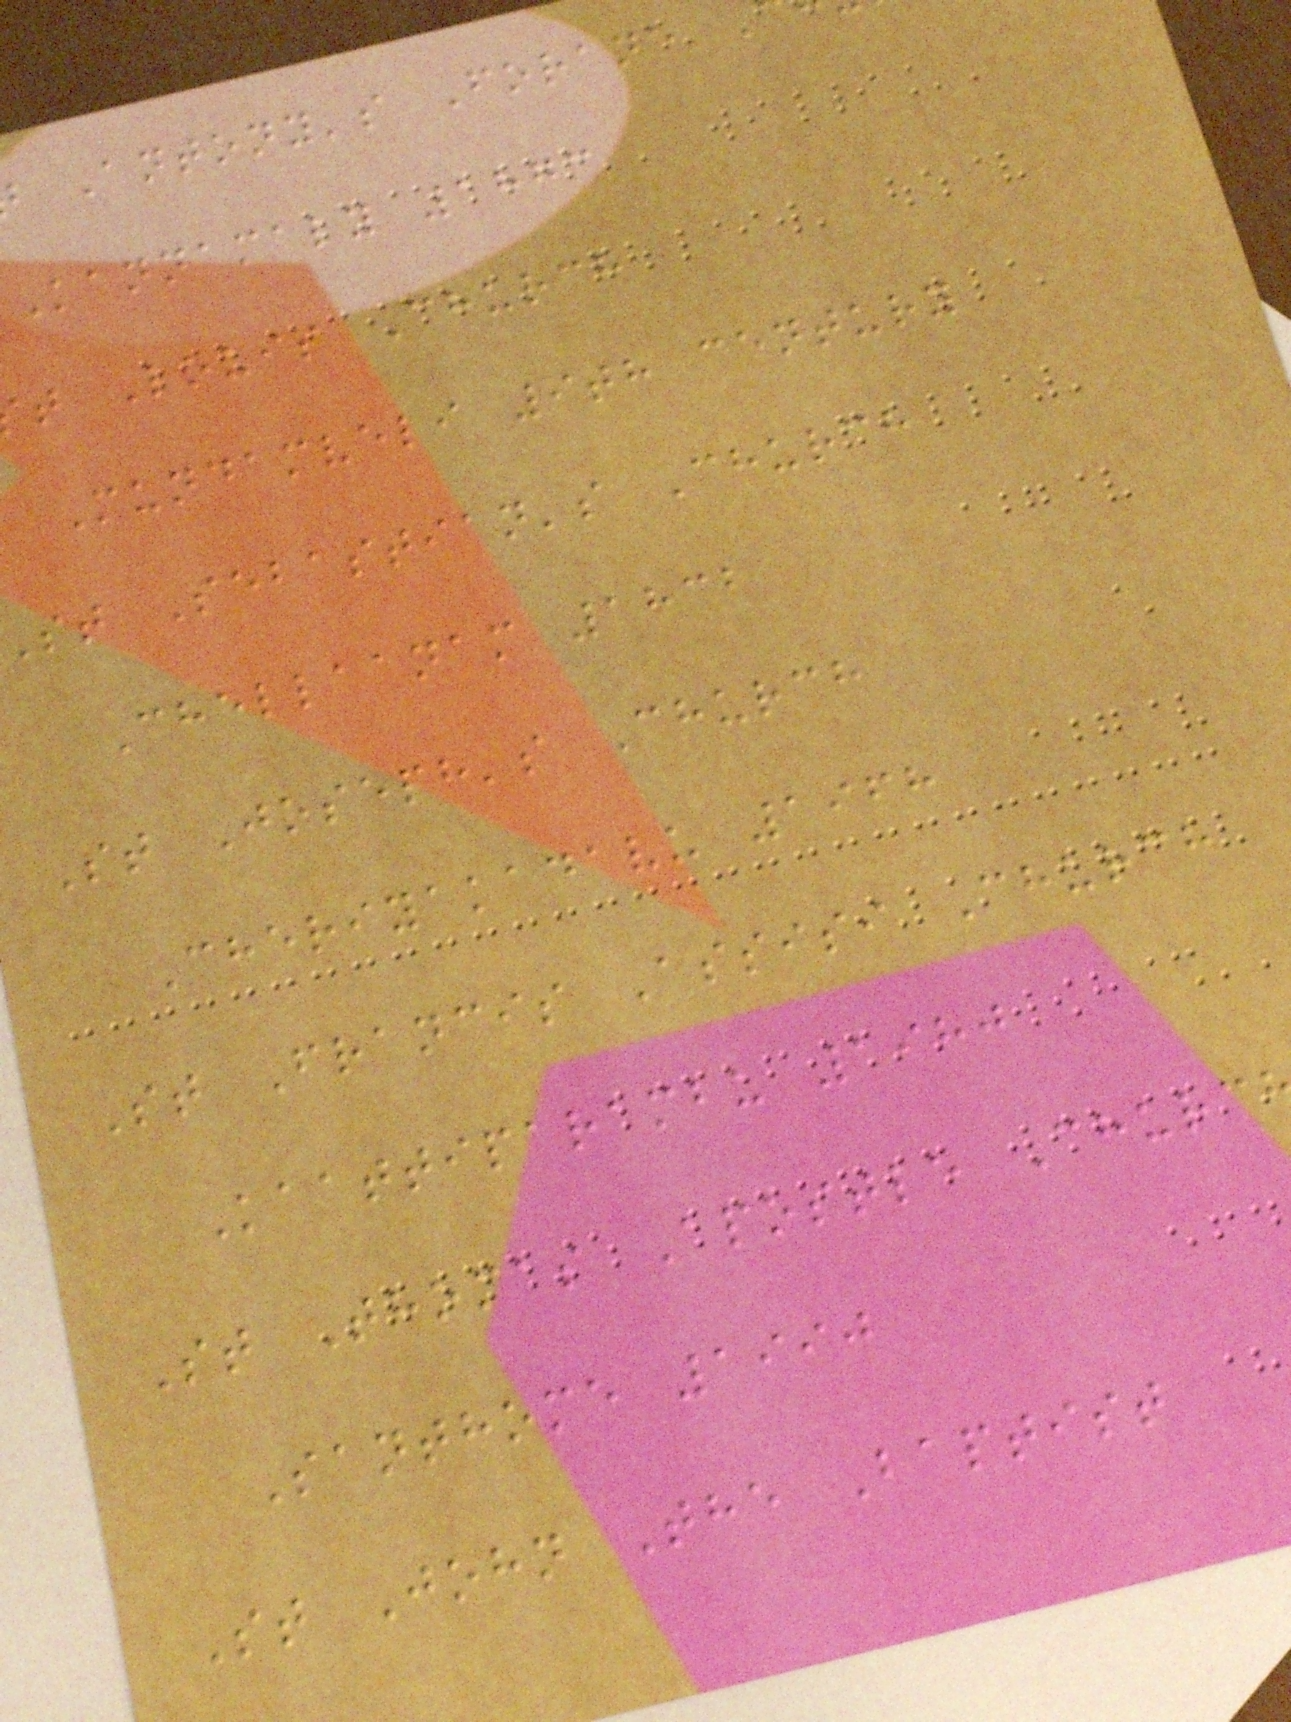Antony's Forane
Kannamaly 1873
t Louis Church
Mundamveli 9th century
st Sebastian's Church
Chellaanam 1832
St Joseph's Church
Cheriyakadavu 1968
St Francis Assisi Church
Kaattiparambu 1980
St Thomas Apostle Churc
Santhome 1990
St John The Baptist
